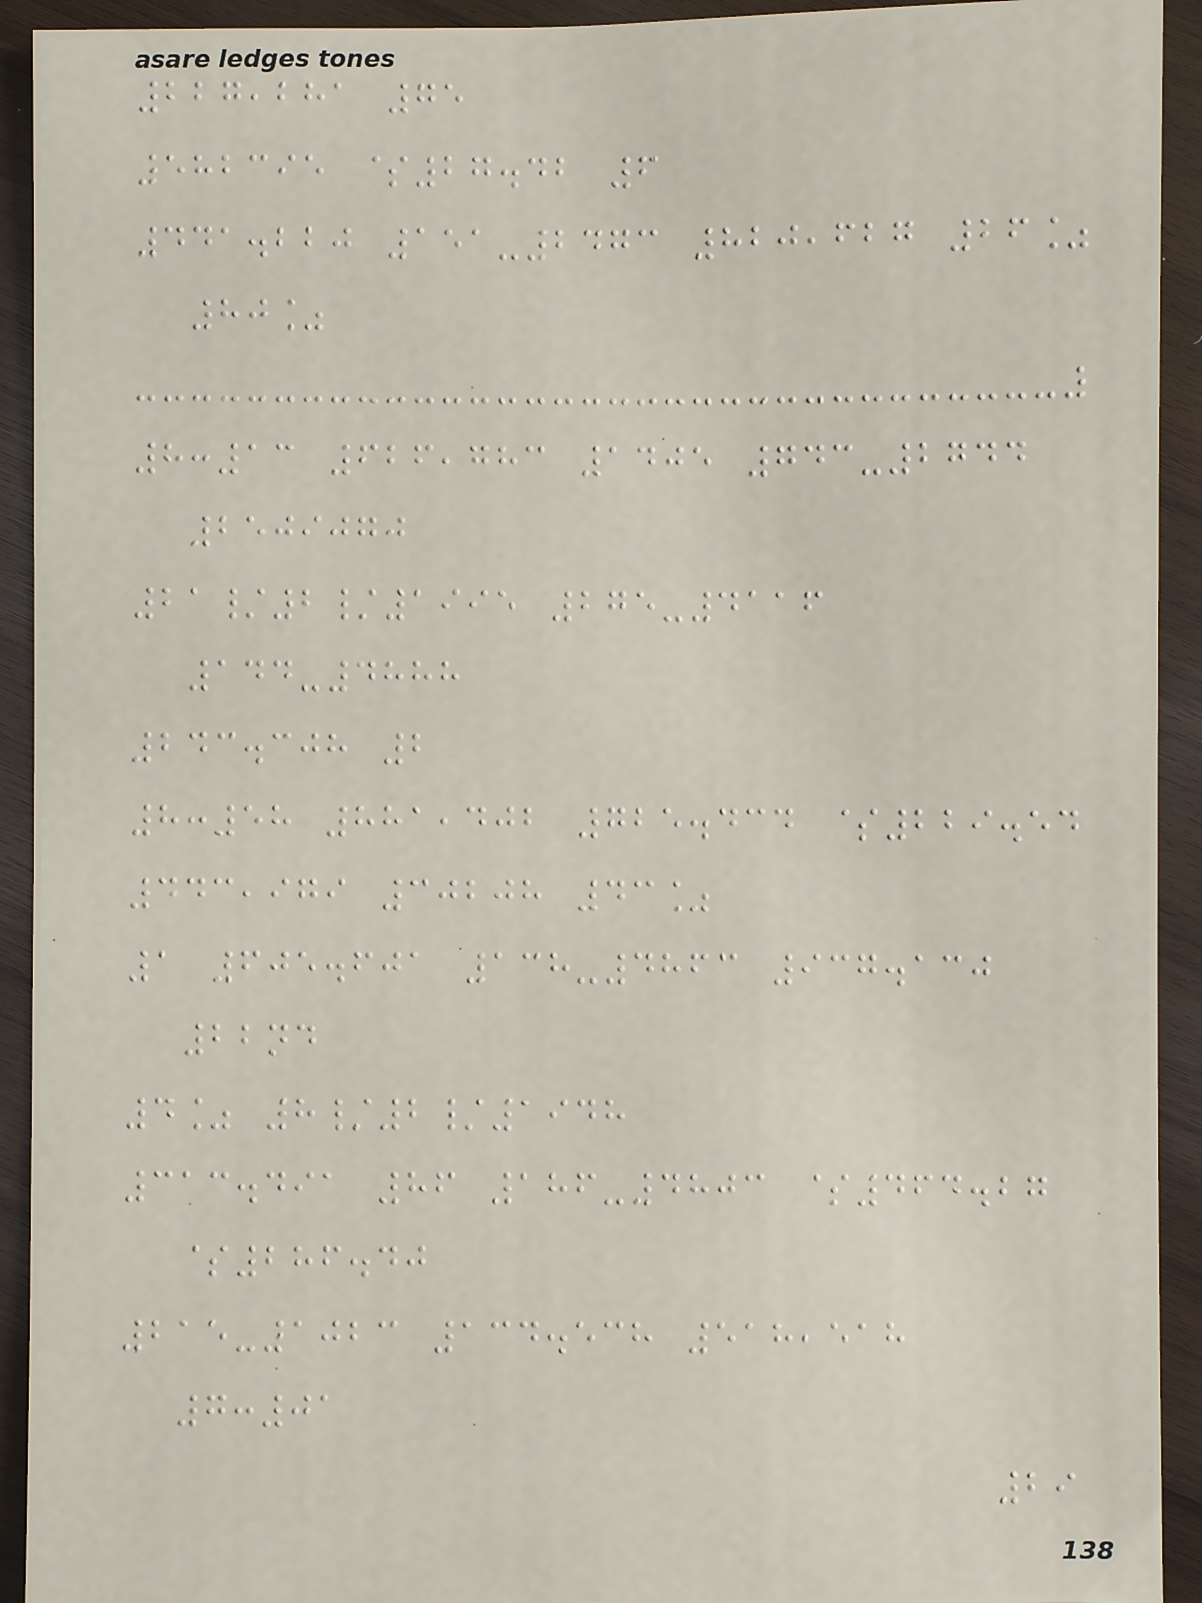227,281 75
582395 $27.42 6
441.220 151-2473 820,627 26%
80%
8:13 626,783 1405 743-2744
2509070
21/2/1995 275-4116
144-4888
243.308 2
8:58 881,402 725.434 $229.54
443,979 30208 43%
1 605.601 138-4863 937.130
22nd
4% 8/2/1948
313.491 86 186-4803 $464.27
$286.40
215-1023 134.538 518,518
7:01
29
